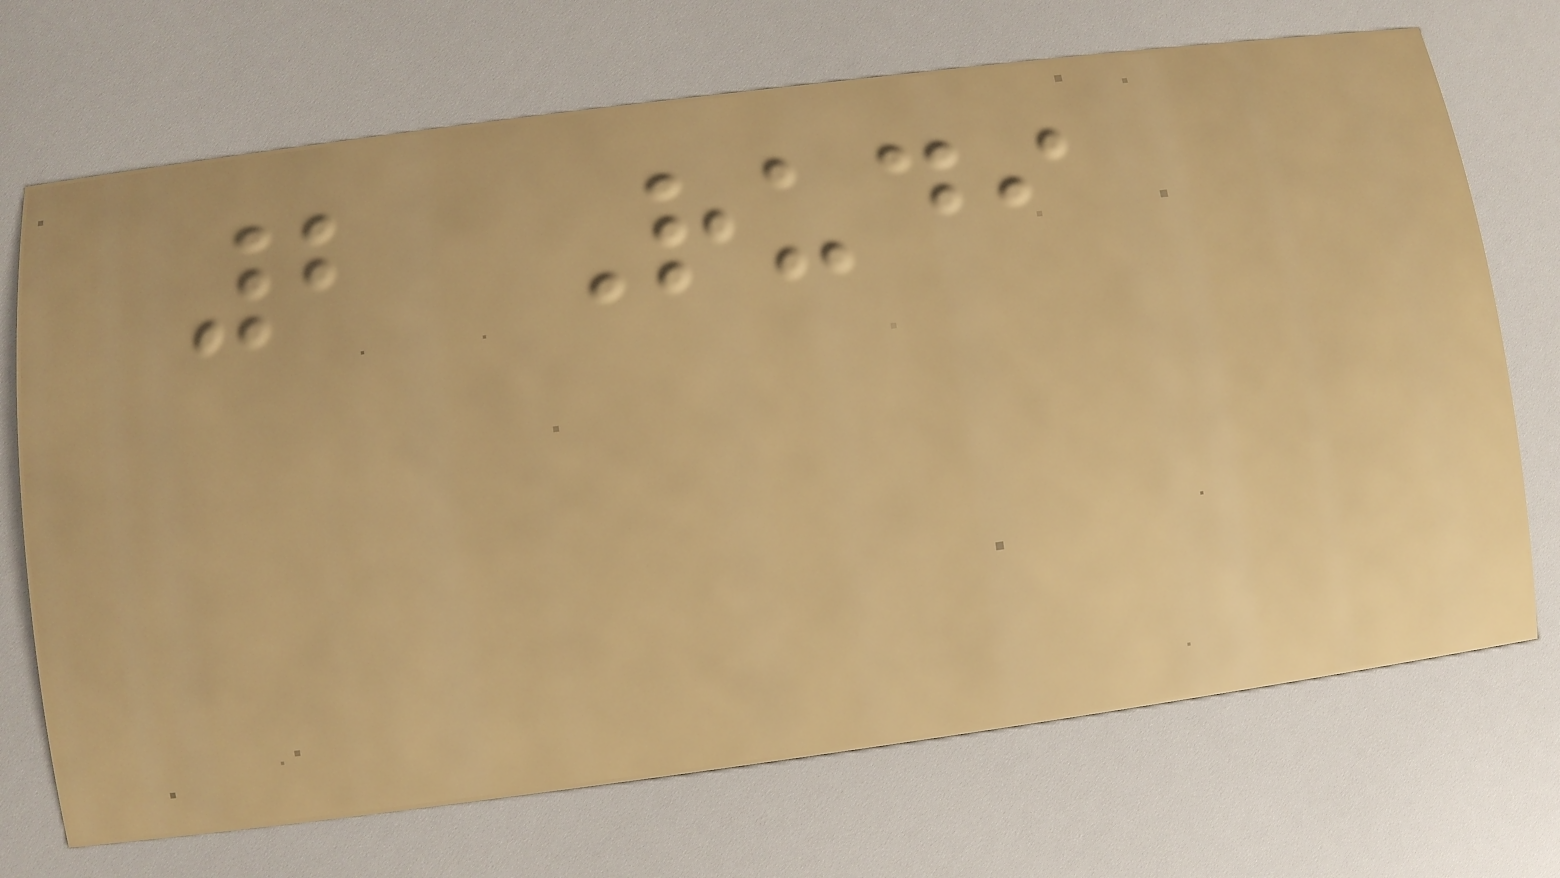2 Rudi
